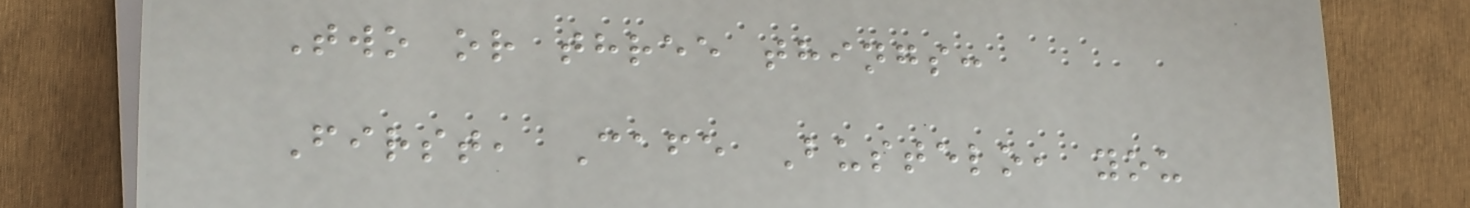Two or three things:
First, Cafe Bustelo, you
